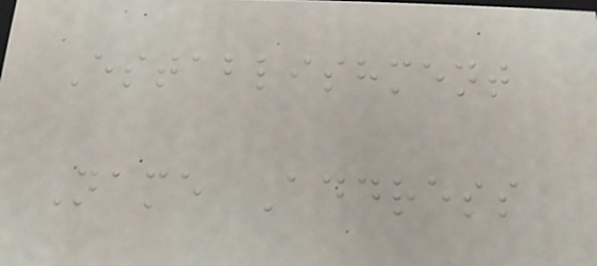Establishment
Name Address
